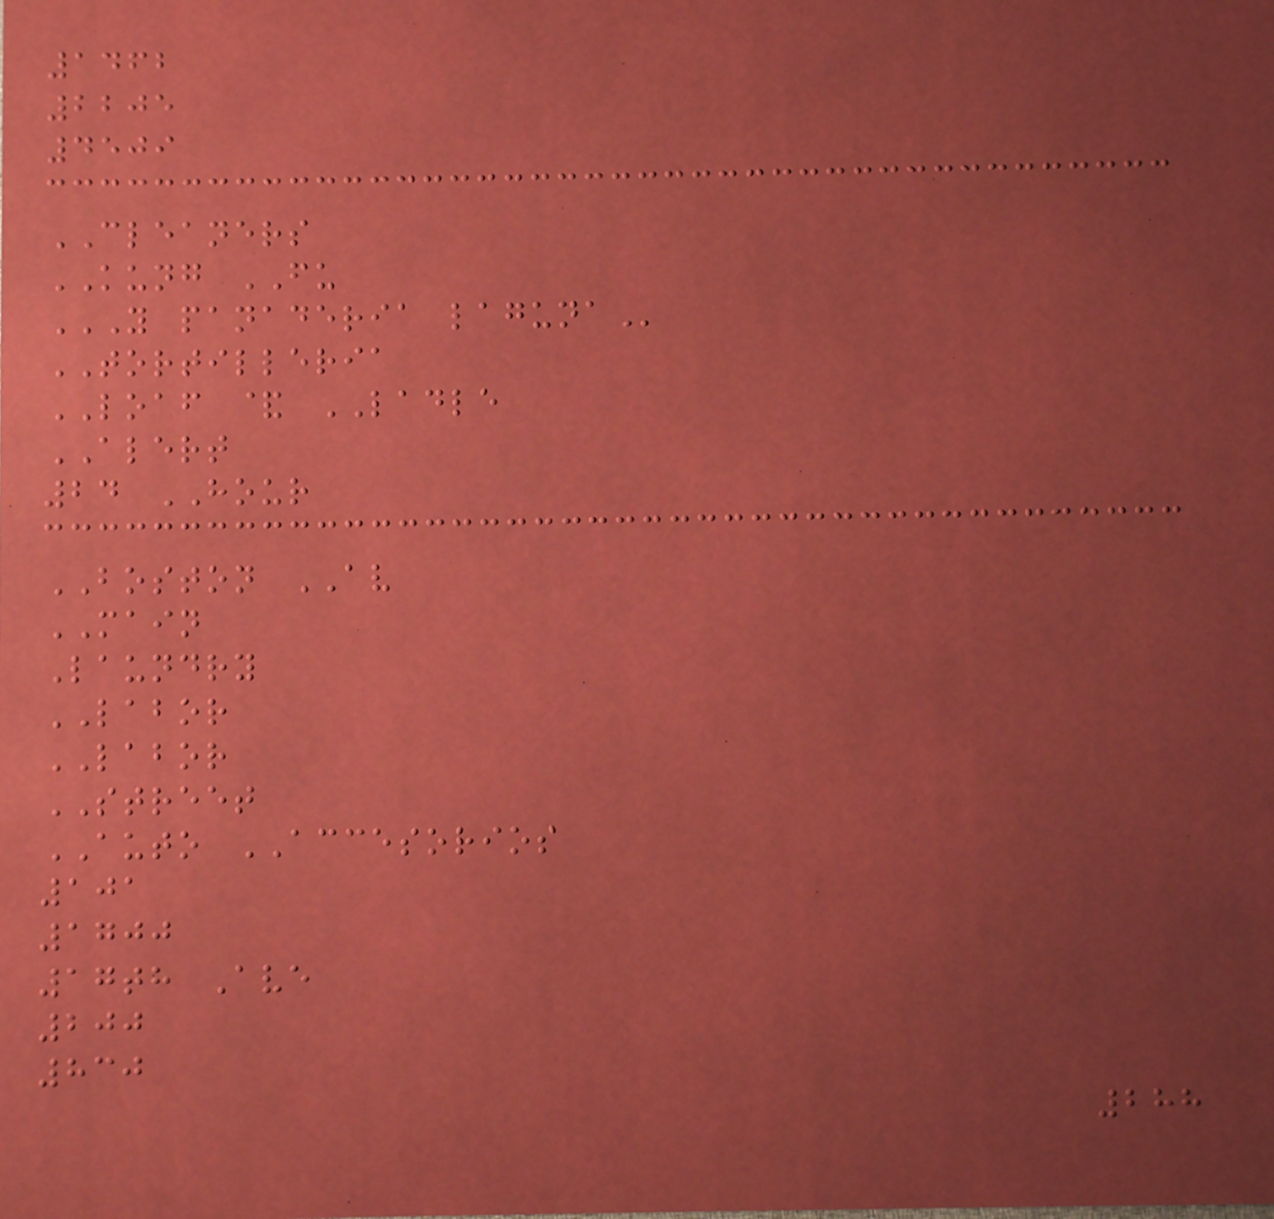1462
2205
4509
CLEANERS
KUNG FU
Y PANADERIA LAGUNA
TORTILLERIA
LOAF & LADLE
ALERT
24 HOUR
BOSTON AV
MAIN
Laundry
LABOR
LABOR
STREET
AUTO ACCESORIOS
101
1700
17th Ave
200
830
288
